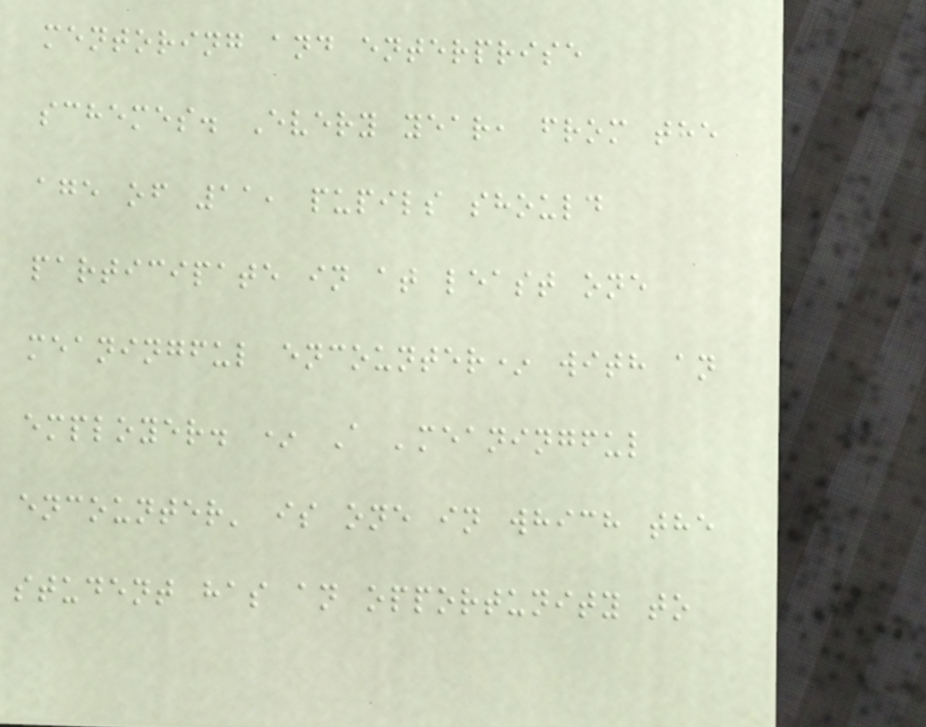mentoring and enterprise
schemes. Every year, from the
age of 11, pupils should
participate in at least one
meaningful encounter* with an
employer. * A 'meaningful
encounter' is one in which the
student has an opportunity to
